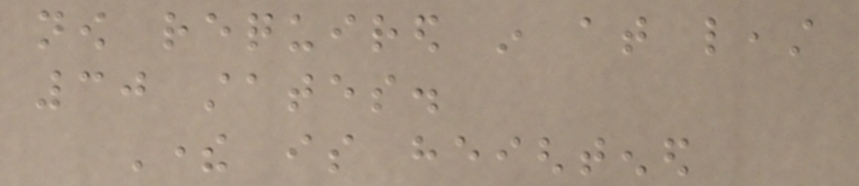now required in at least
30 states.
There is heightened
